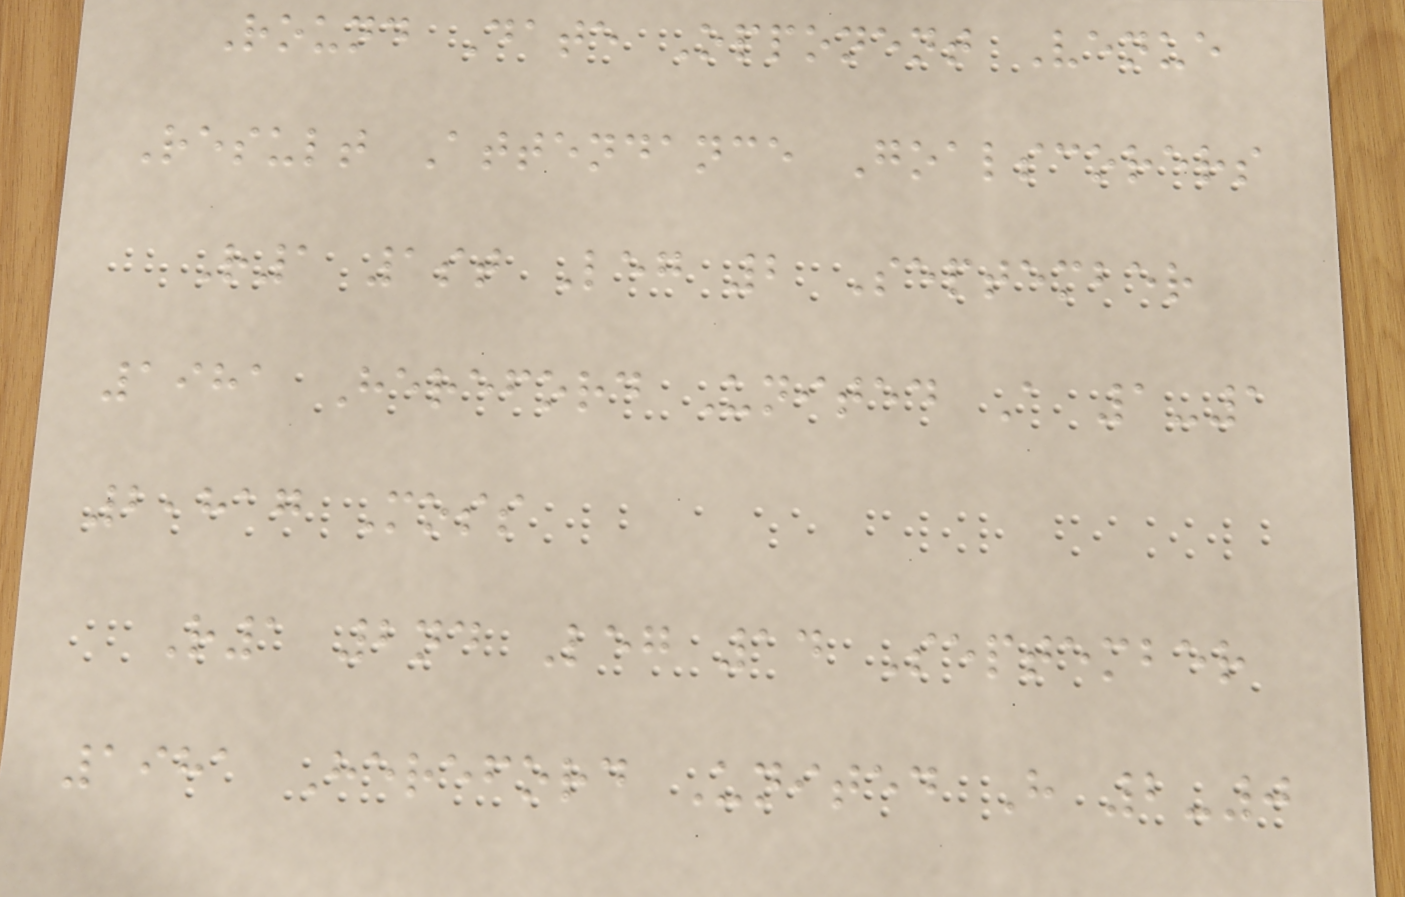Round Date Opponent Venue
Result Attendance Goalscorers
R1 1st Leg 2 September
1981 Hereford United A 1-1
2,817 Moss
R1 2nd Leg 14 September
1981 Hereford United H 2-0
